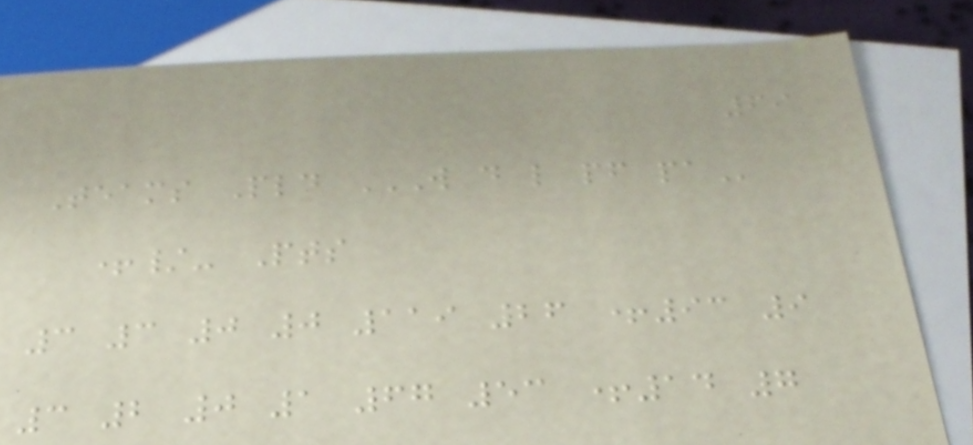69
Teams Pld W D L PF PA
+/- Pts
3 3 0 0 119 26 +93 9
3 2 0 1 67 53 +14 7
